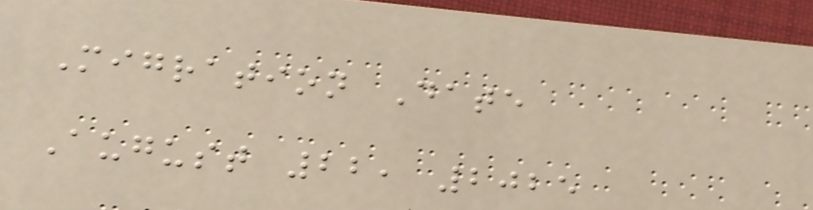Migration Date
August 22, 2025
